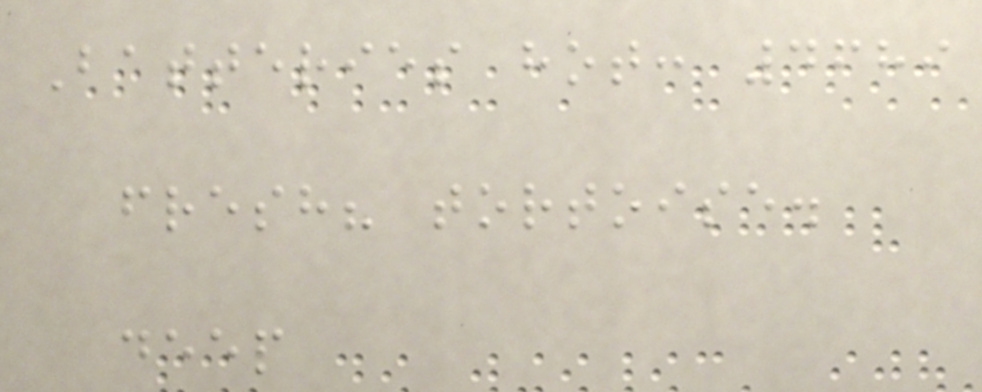Batteries hot: 4689
fresh? tortoise.
deep
